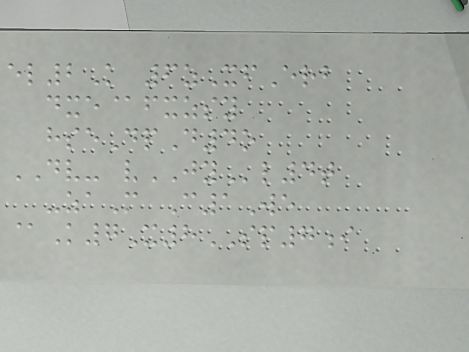el2K 6zXfErb
dxe@fxzsy
hseDpD4o
DV- vJYl4t
-zaM C1We
@K7X8SP7i
